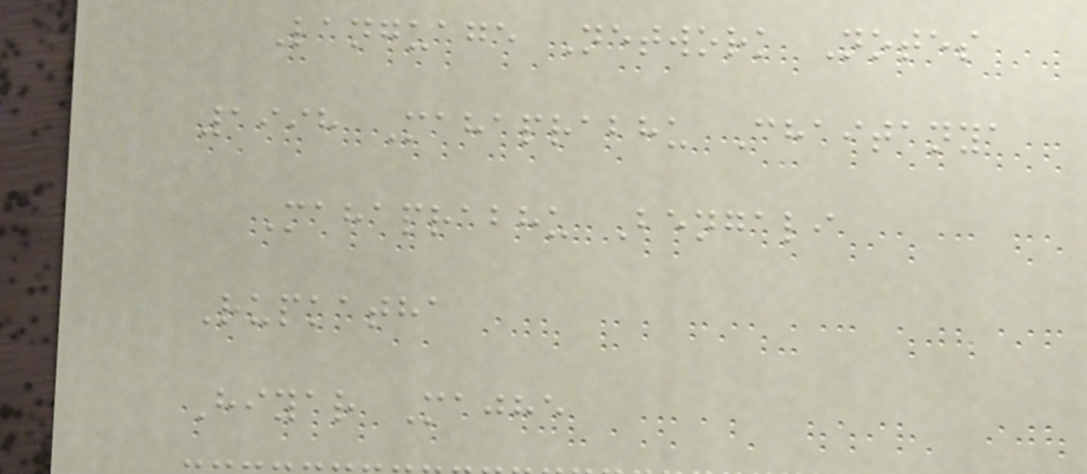Language Network Notes
1998 Mahaprabhu Chaitanya
Mahaprabhu Bengali
Rupkatha
Hiyar Majhe
